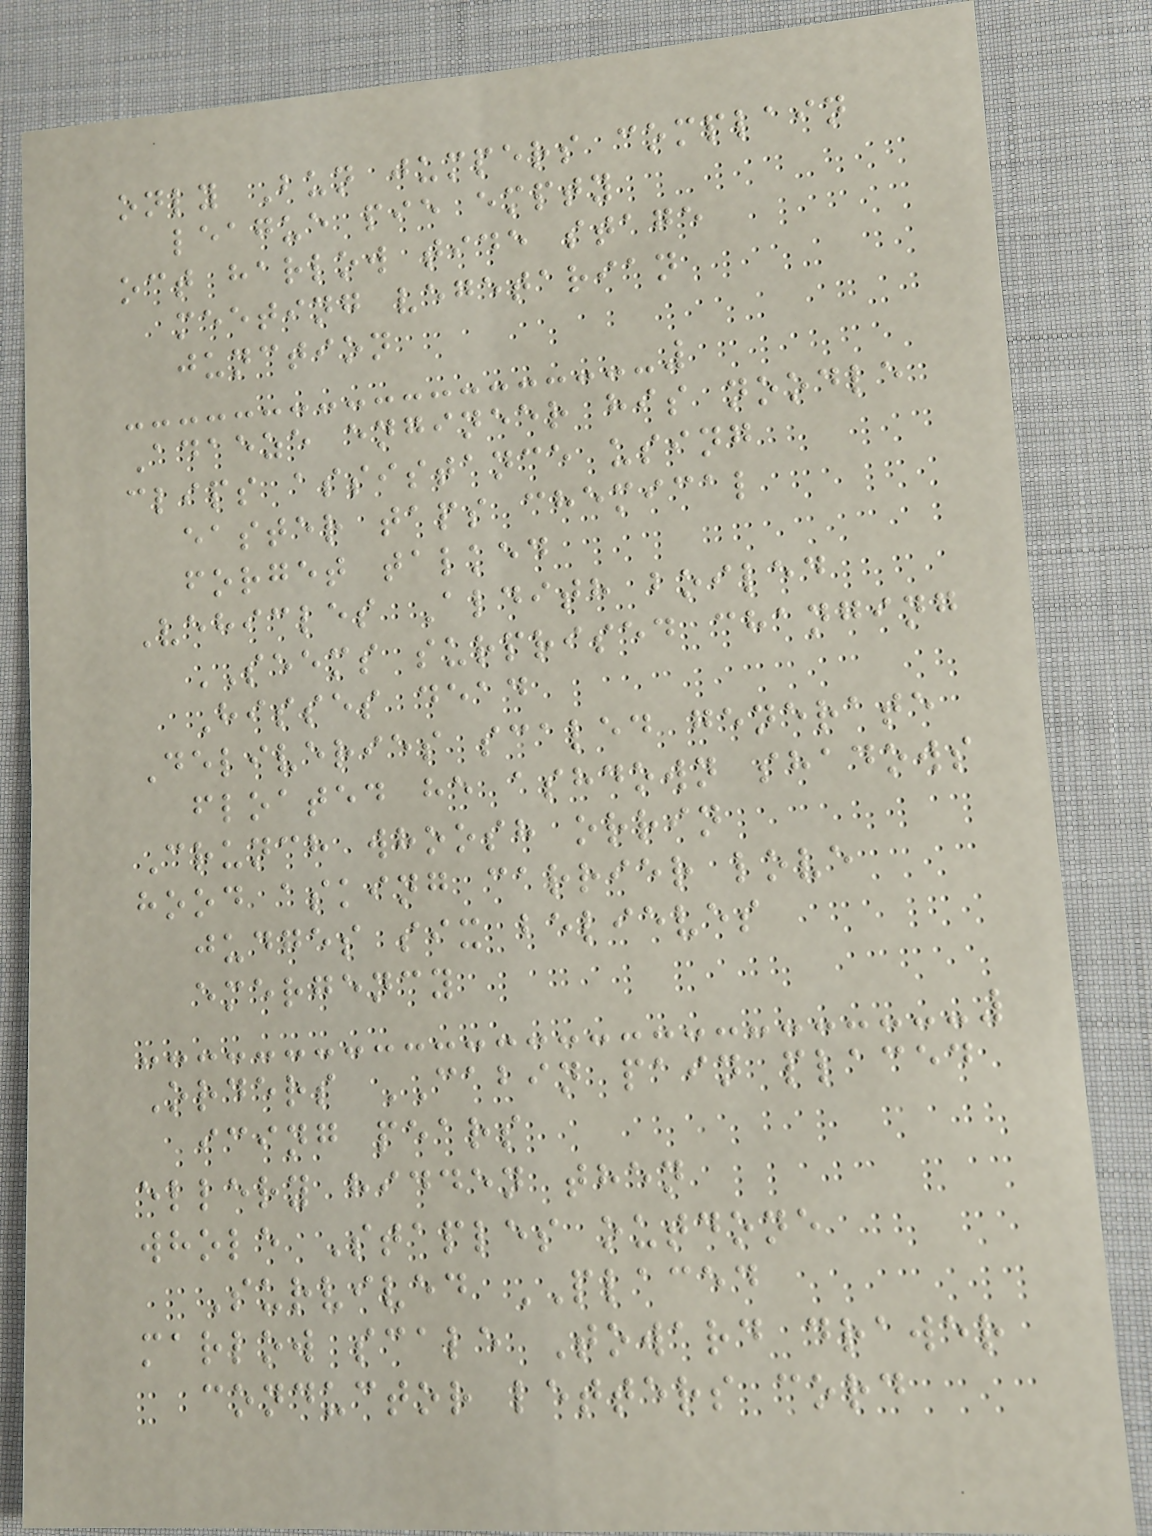only Bun jumpers complain
league pie empty
oct harlow tide stage
meeting vegetarian
junction
Adaeze engineer his noodle
clips assistance using
easter taps chemical
forget talked
Vehicles Aldith boiled
SEEMS surprised changing
Hisses dead
Deliveries scaled generate
floated he ashdown shadows
Crunch whoosh orrin
hood asking carrier love
judges six believes
emergency
Orders CABIN pain placed
icing pears
ellery hidden then
whole Staples outdone
Survived PLACED
marlow scale Toward drawer
conductor letters cord
